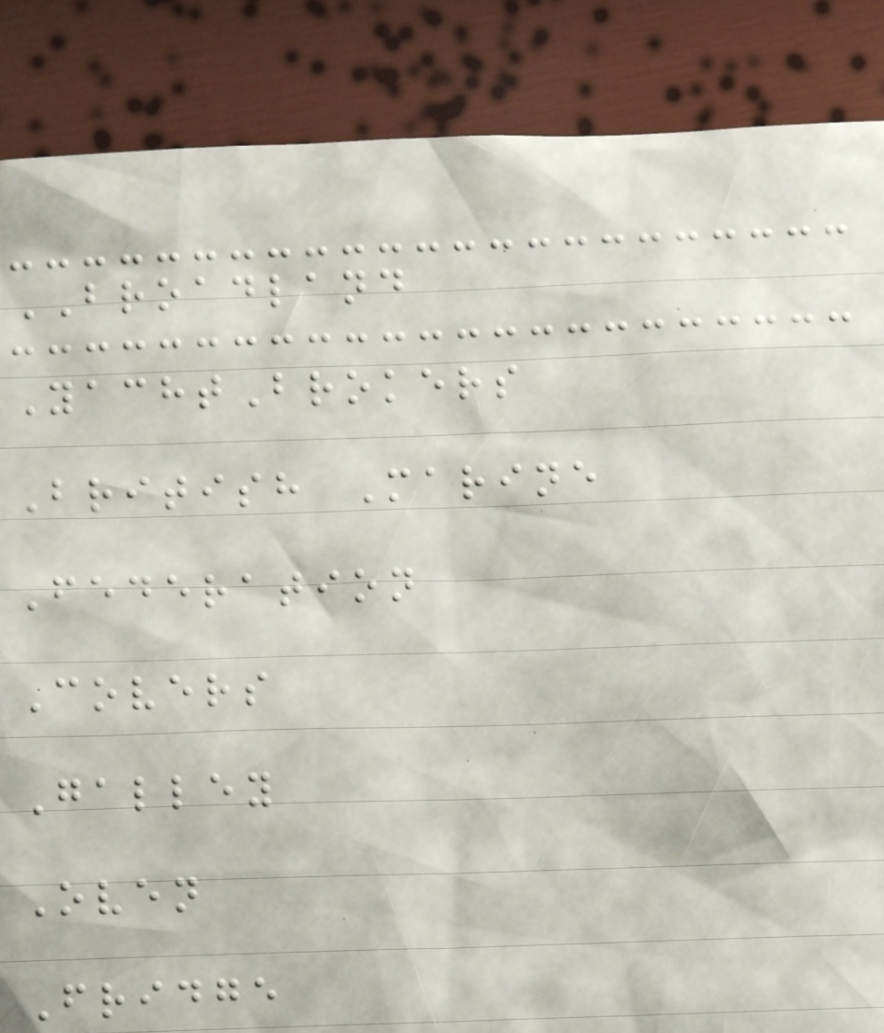BROADLAND
YachtBrokers
British Marine
Federation
Covers
Galley
Oven
Fridge
